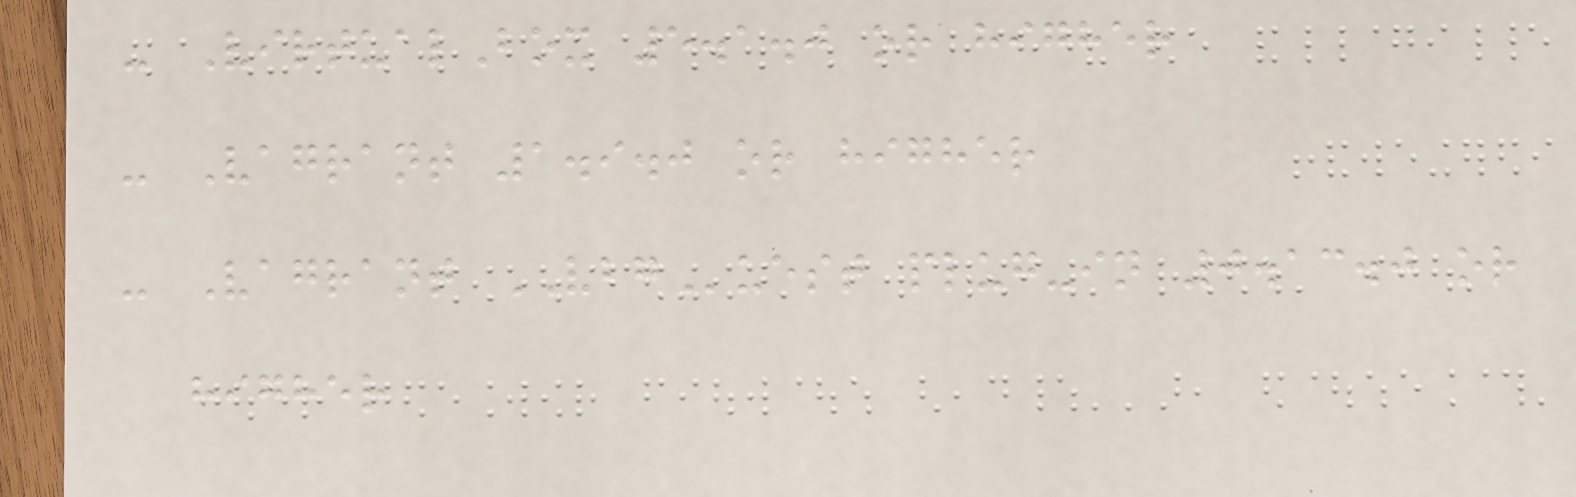- VirtualBox 5.1.0 or higher
- Vagrant 1.9.0 or higher
- Vagrant VBGuest plug-in 0.13.0 or
higher
